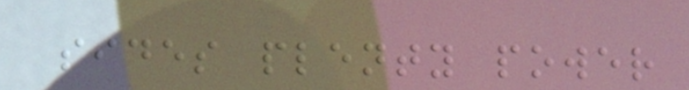sides plenty power
